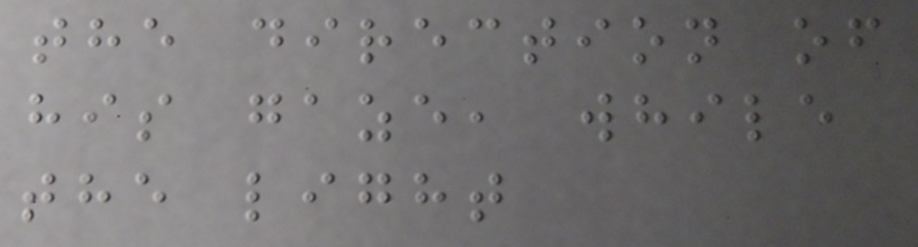the direction of
his gaze, while
the light
